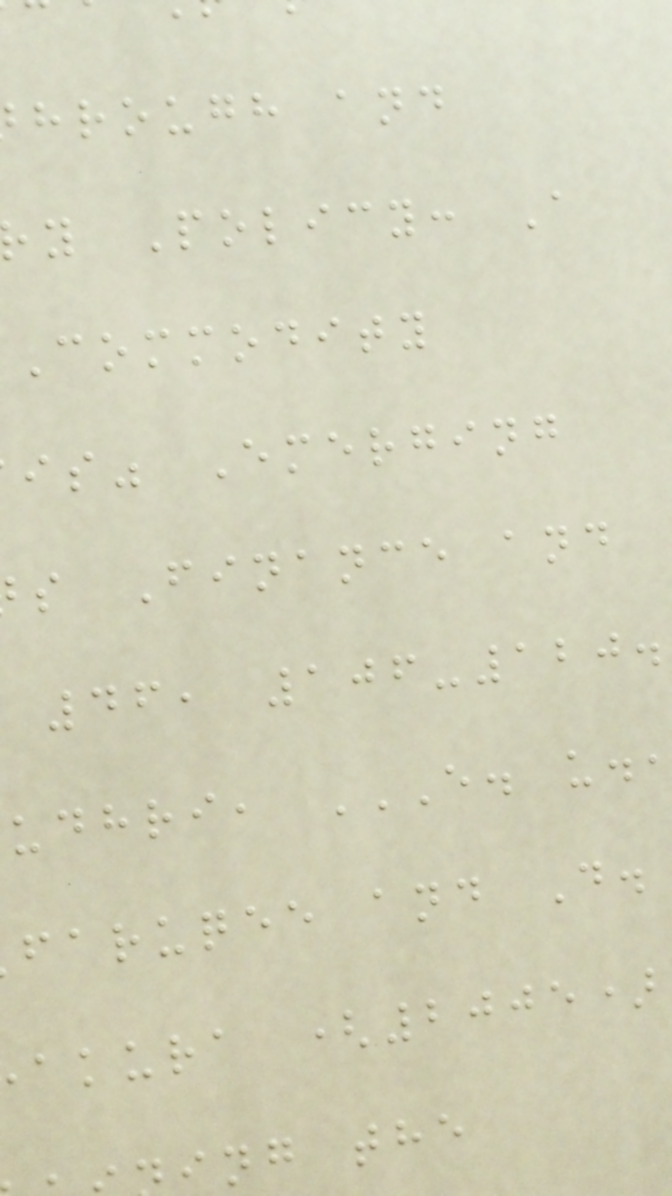hrough and
y Policy: A
Commodity
is" Emerging
s Finance and
46, 106-120.
faruqee and D.
akura (2005)
ing the
